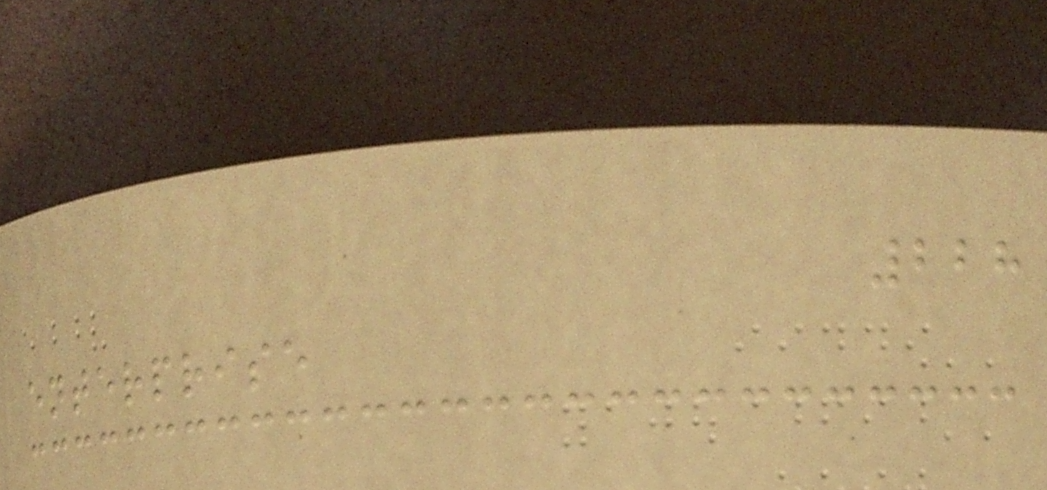228
enterprise
